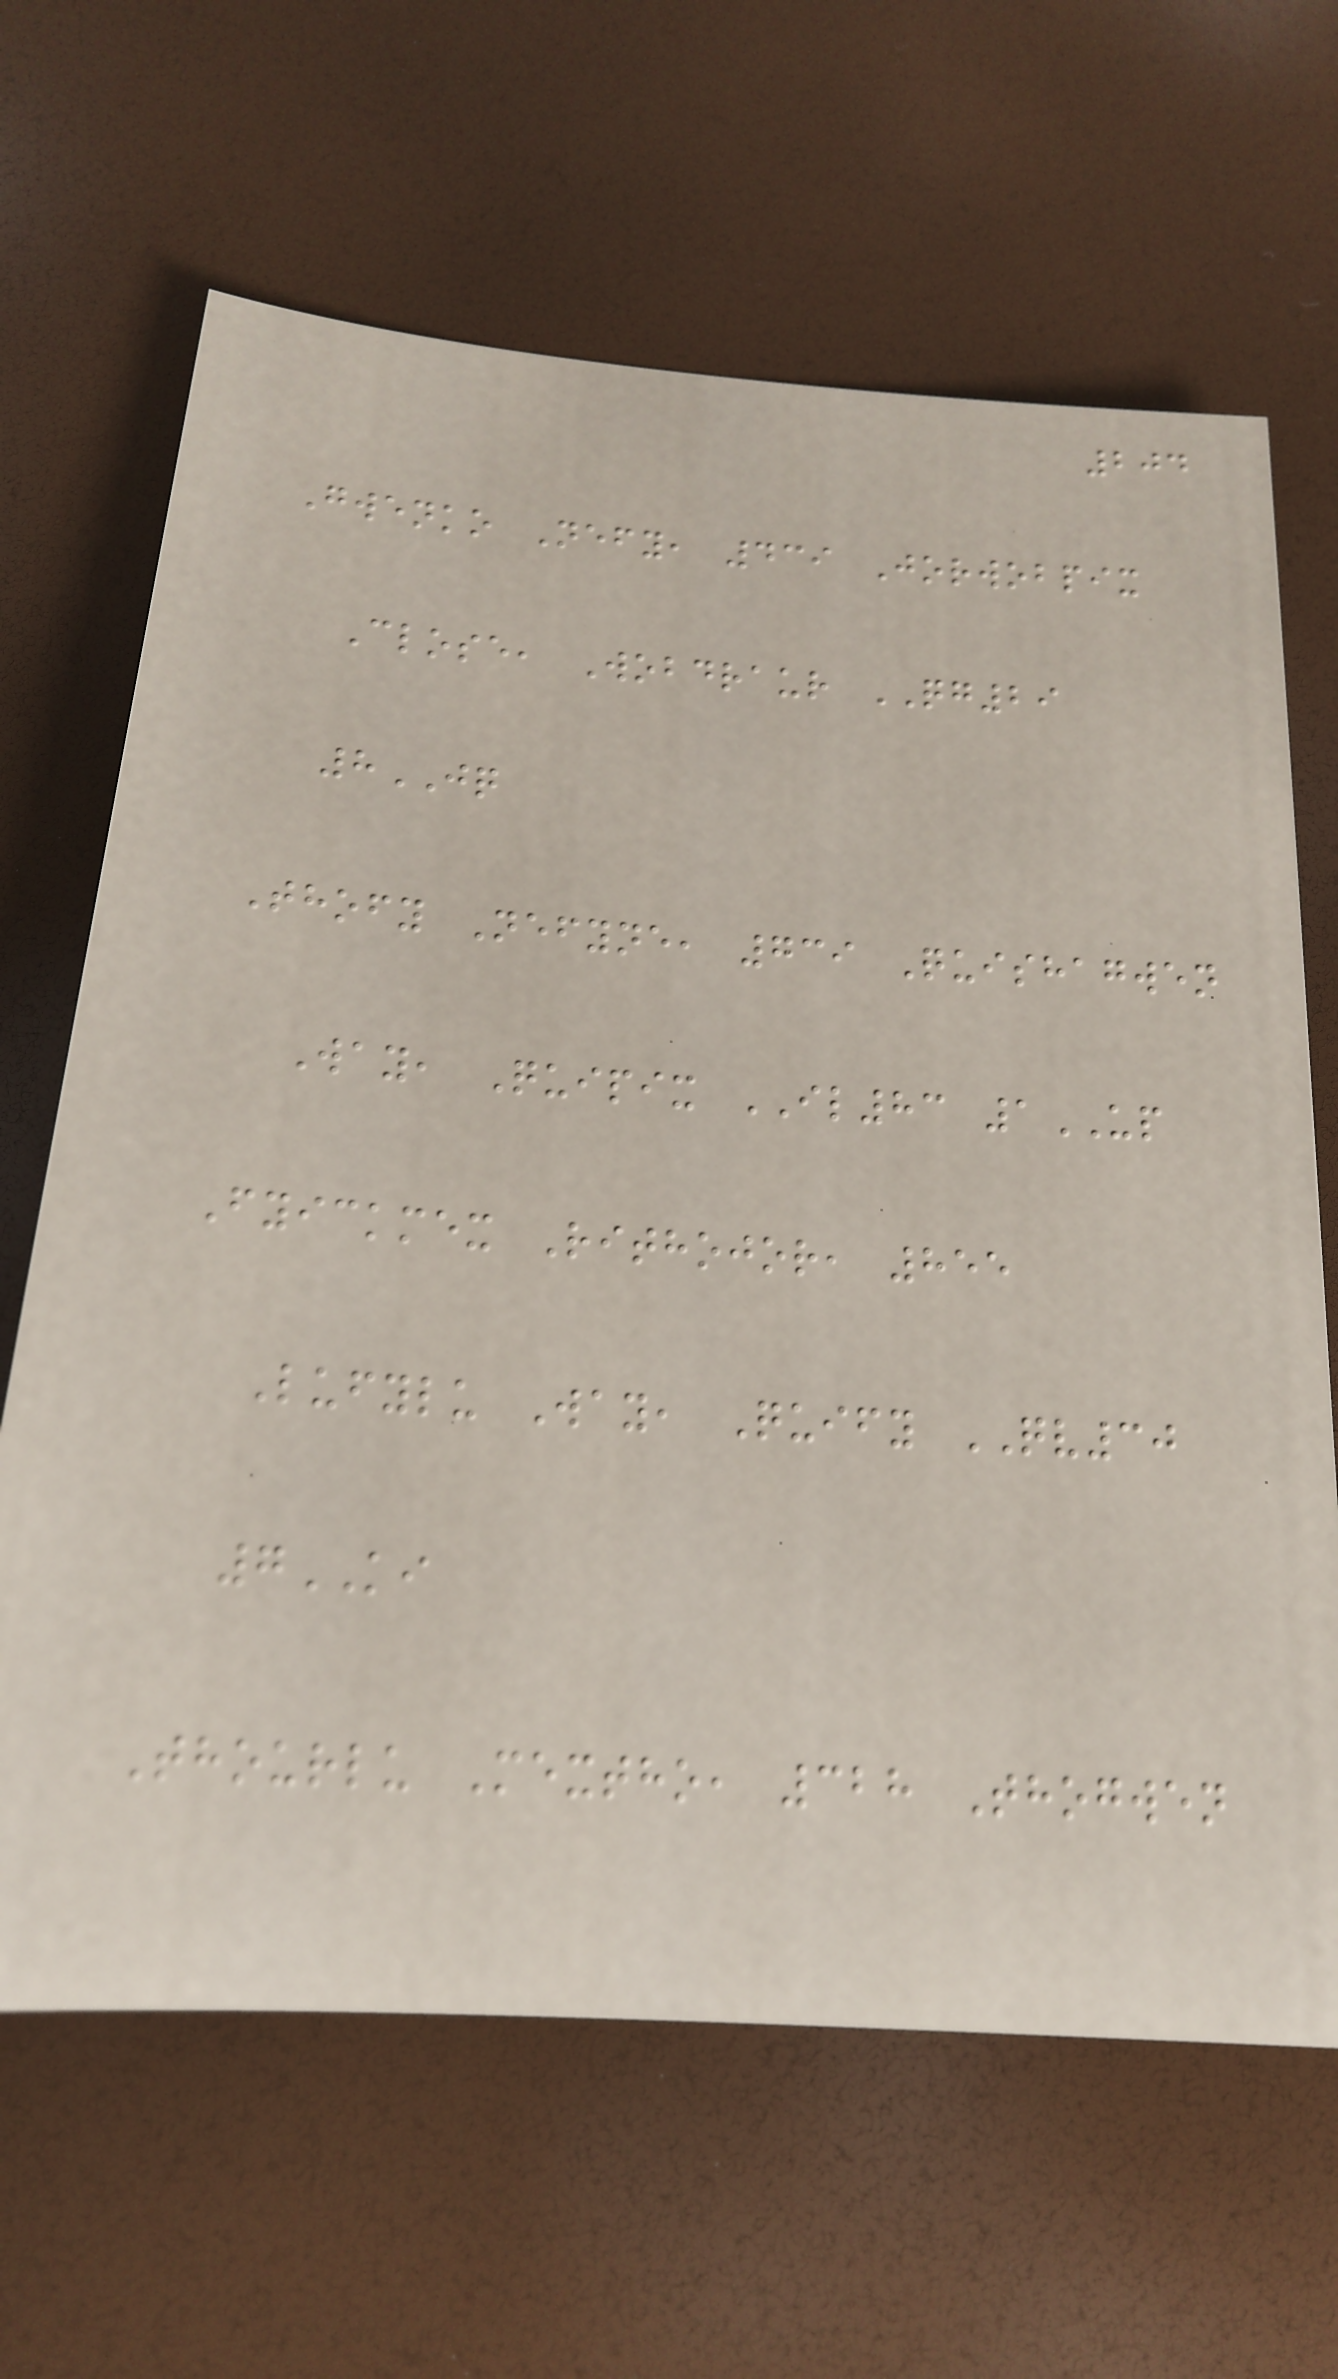204
Gwenko Nefy, 439 Jorwobpix
Close, Wobdraur QG29
8JQ
Thofy Nefyne, 739 Quishagwen
Way, Quipix IL83 1UP
Fyickmex Rithojor, 855
Lufylu Way, Quify QV30
7KI
Thourlu Mextho, 328 Thogwen
